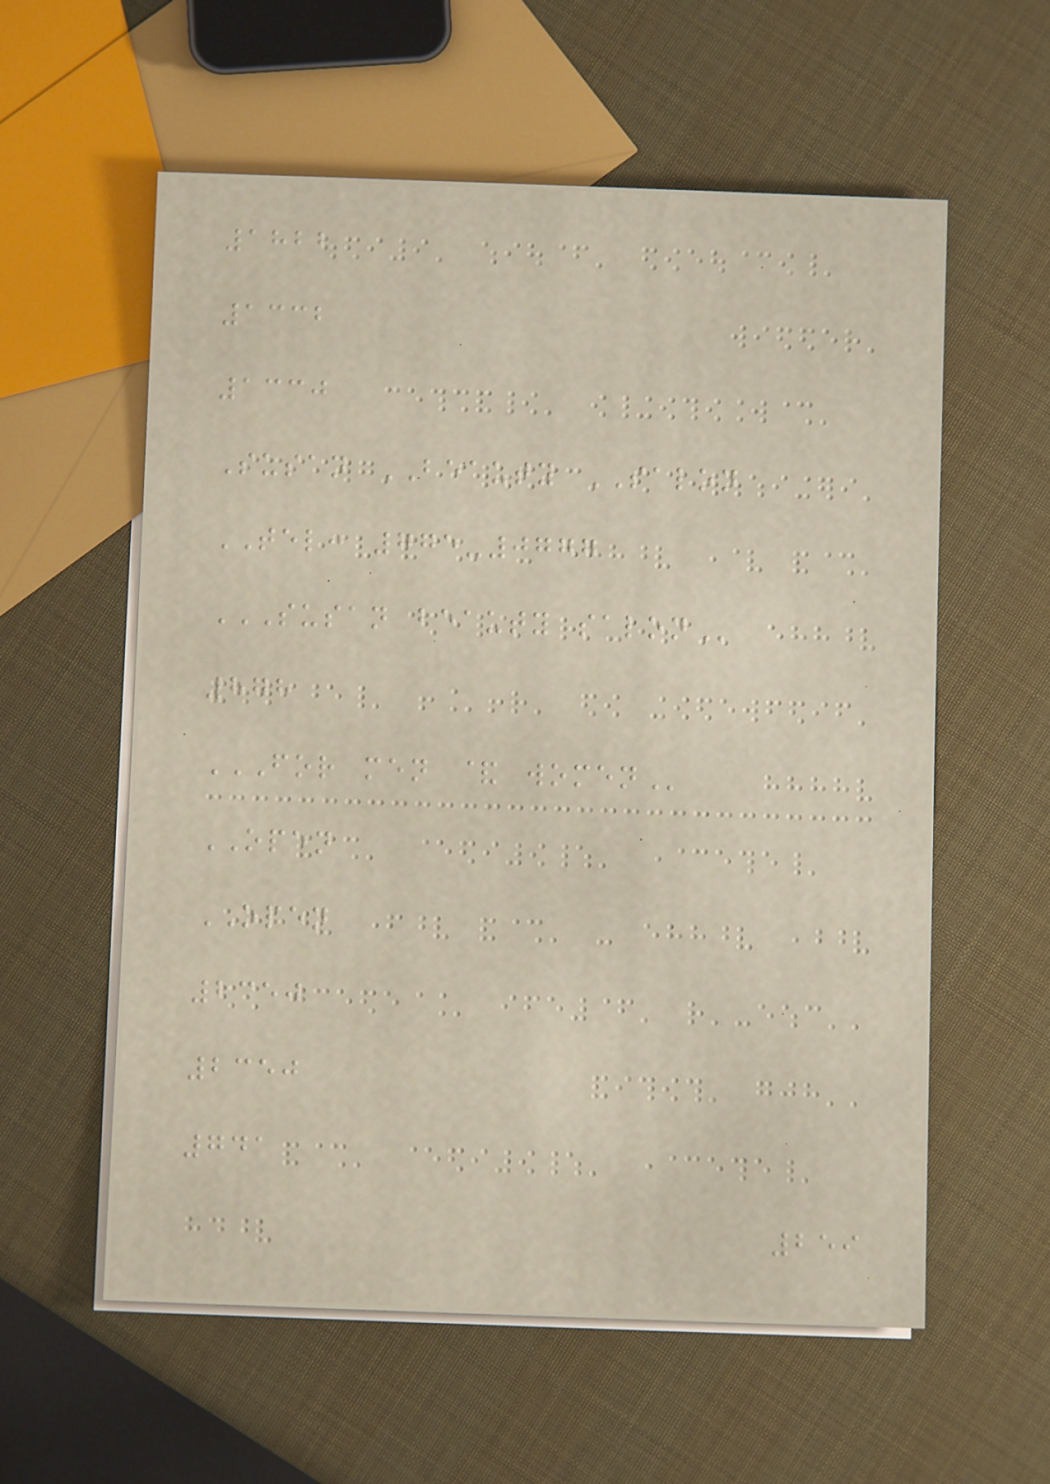1822
1332
1330
Susan BEAUTY SALON
TEL: 775-0777
SUSAN BEAUTY SALON
878
FOR MEN & WOMEN
OPEN
OPEN
2350
2350
741
259
